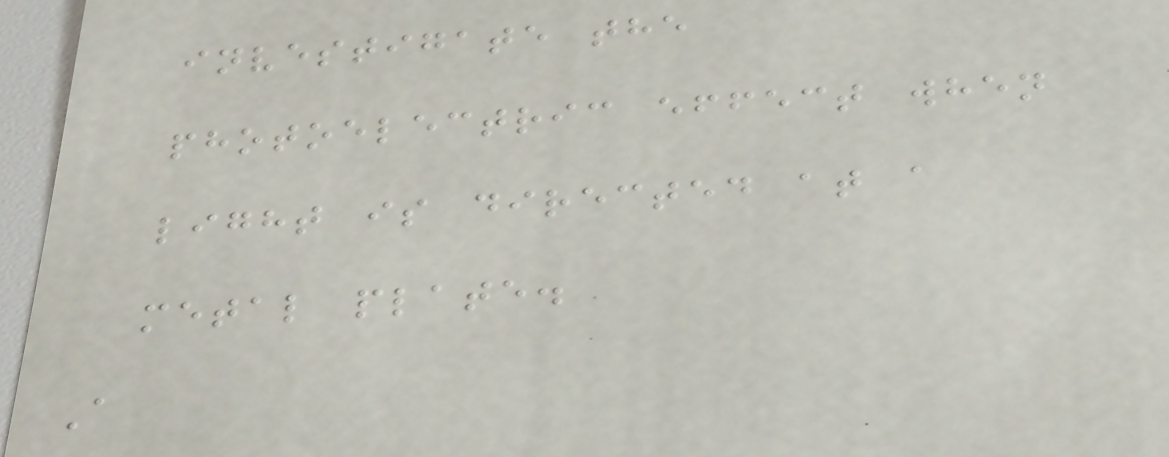investigate the
photoelectric effect when
light is directed at a
metal plate.
A
